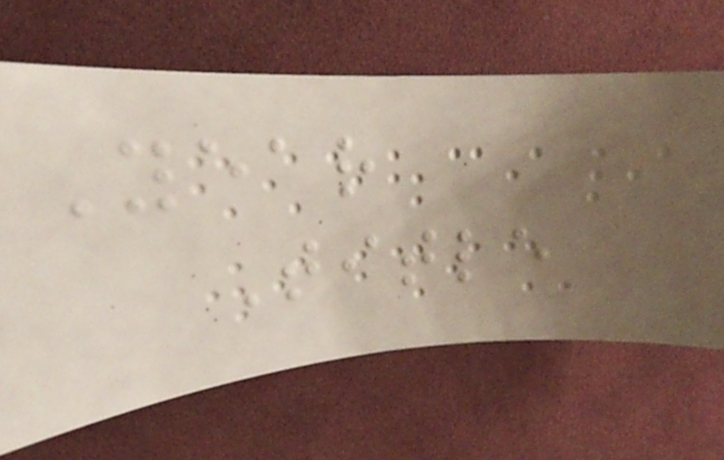Year
Title
